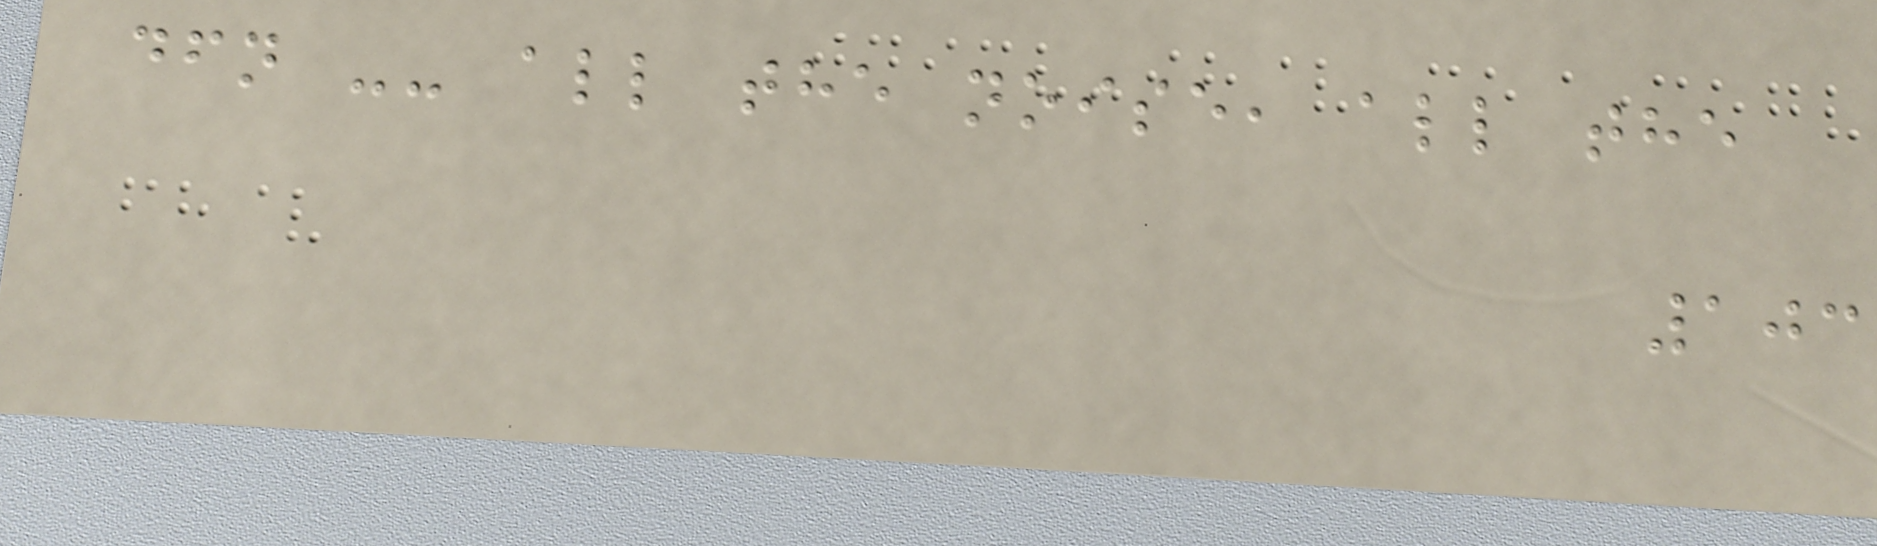dfn -- all the noise, all the
103
